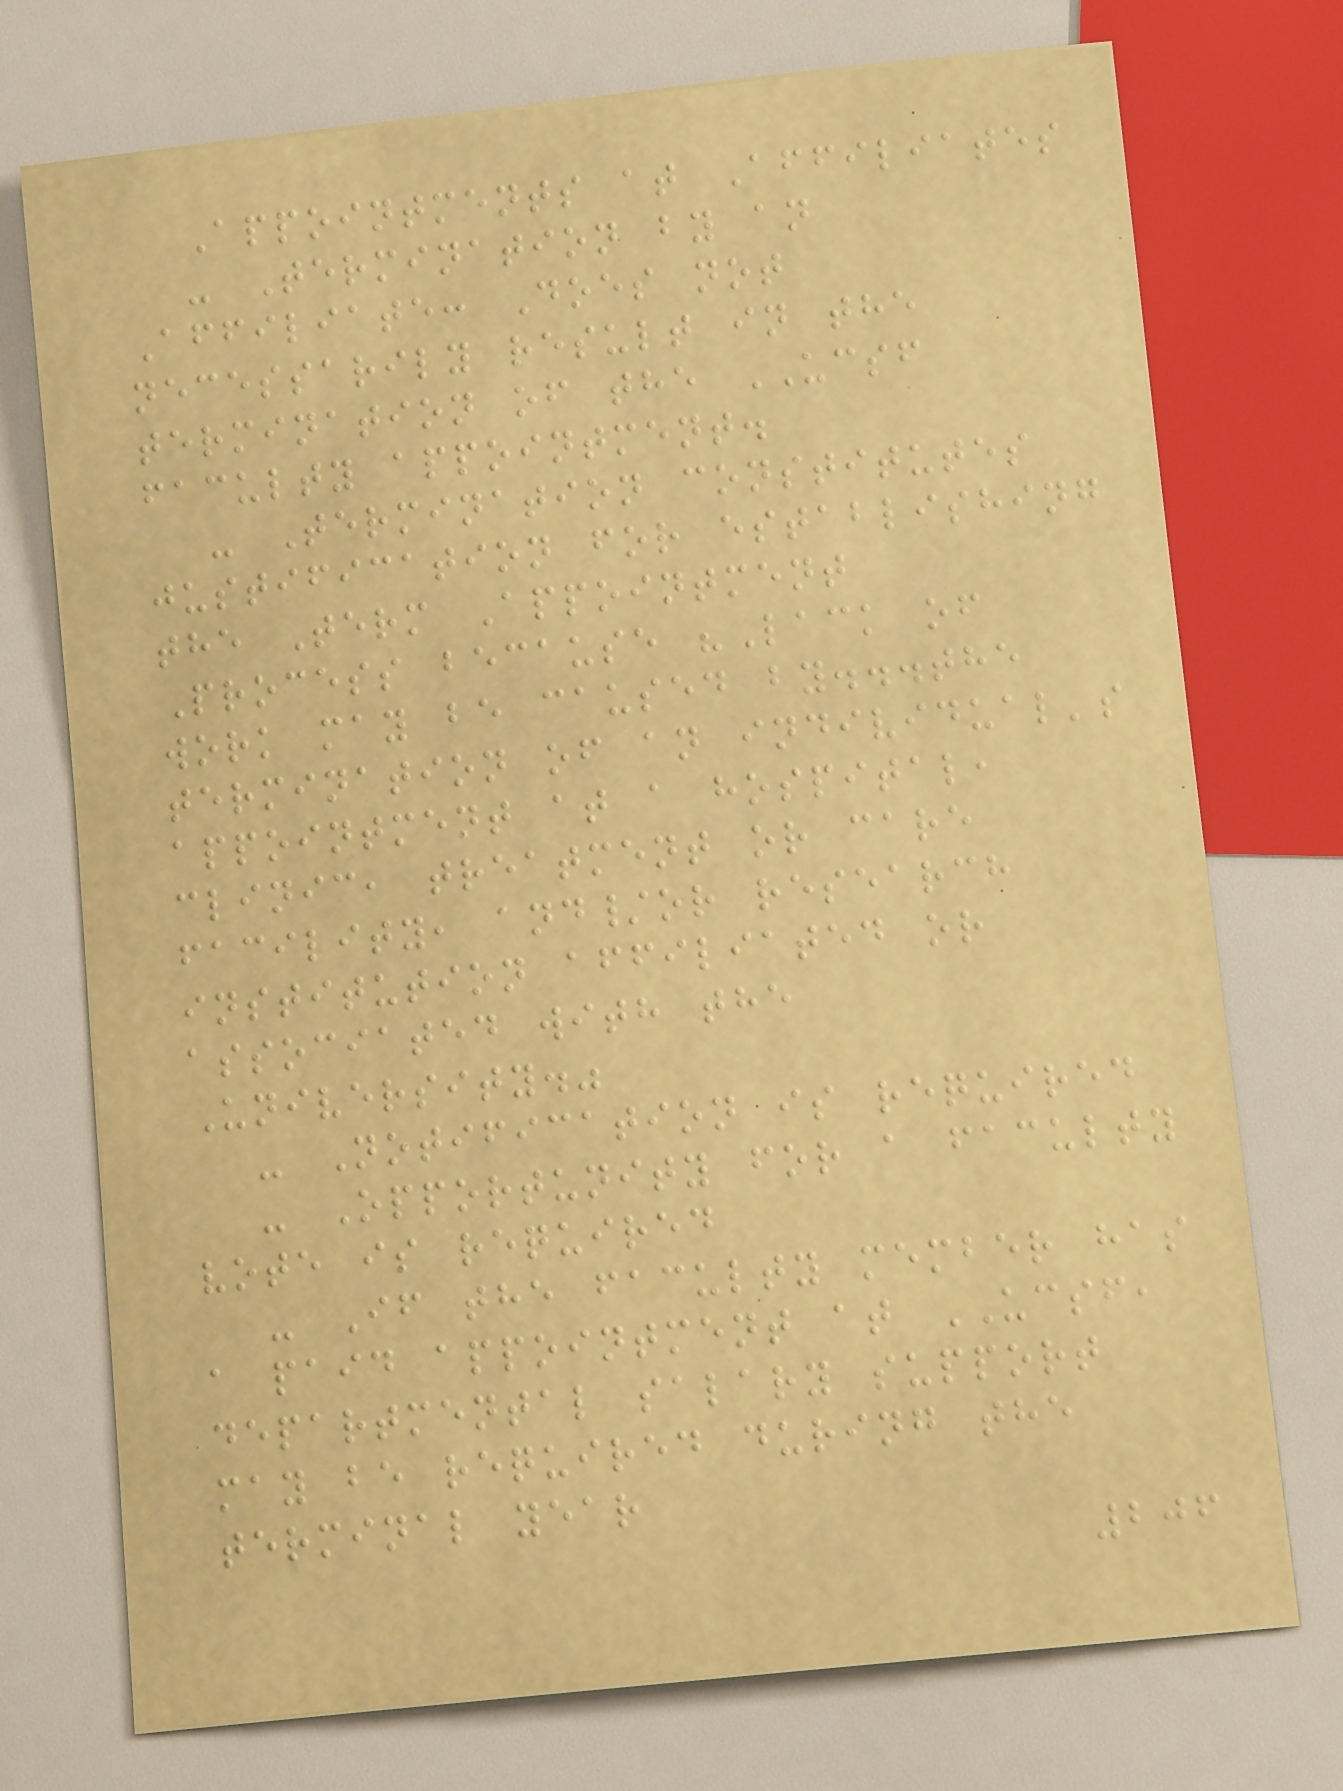Appointments at Affiliates
- Termination by an
Affiliate: Does not
necessarily result in the
termination of the UCSF
faculty appointment.
- Termination constitutes
justification for establishing
the Term Appointment
Process because "Lack of
work may be caused by...the
termination of an individual's
appointment at a hospital,
clinic, treatment or care
facility, and/or research
institution affiliated or
associated with the
University."
- Notification is required
- Opportunity for a faculty
vote is required
- If the faculty member has
a paid appointment at UCSF,
departmental salary support
may be required during the
terminal year
206
